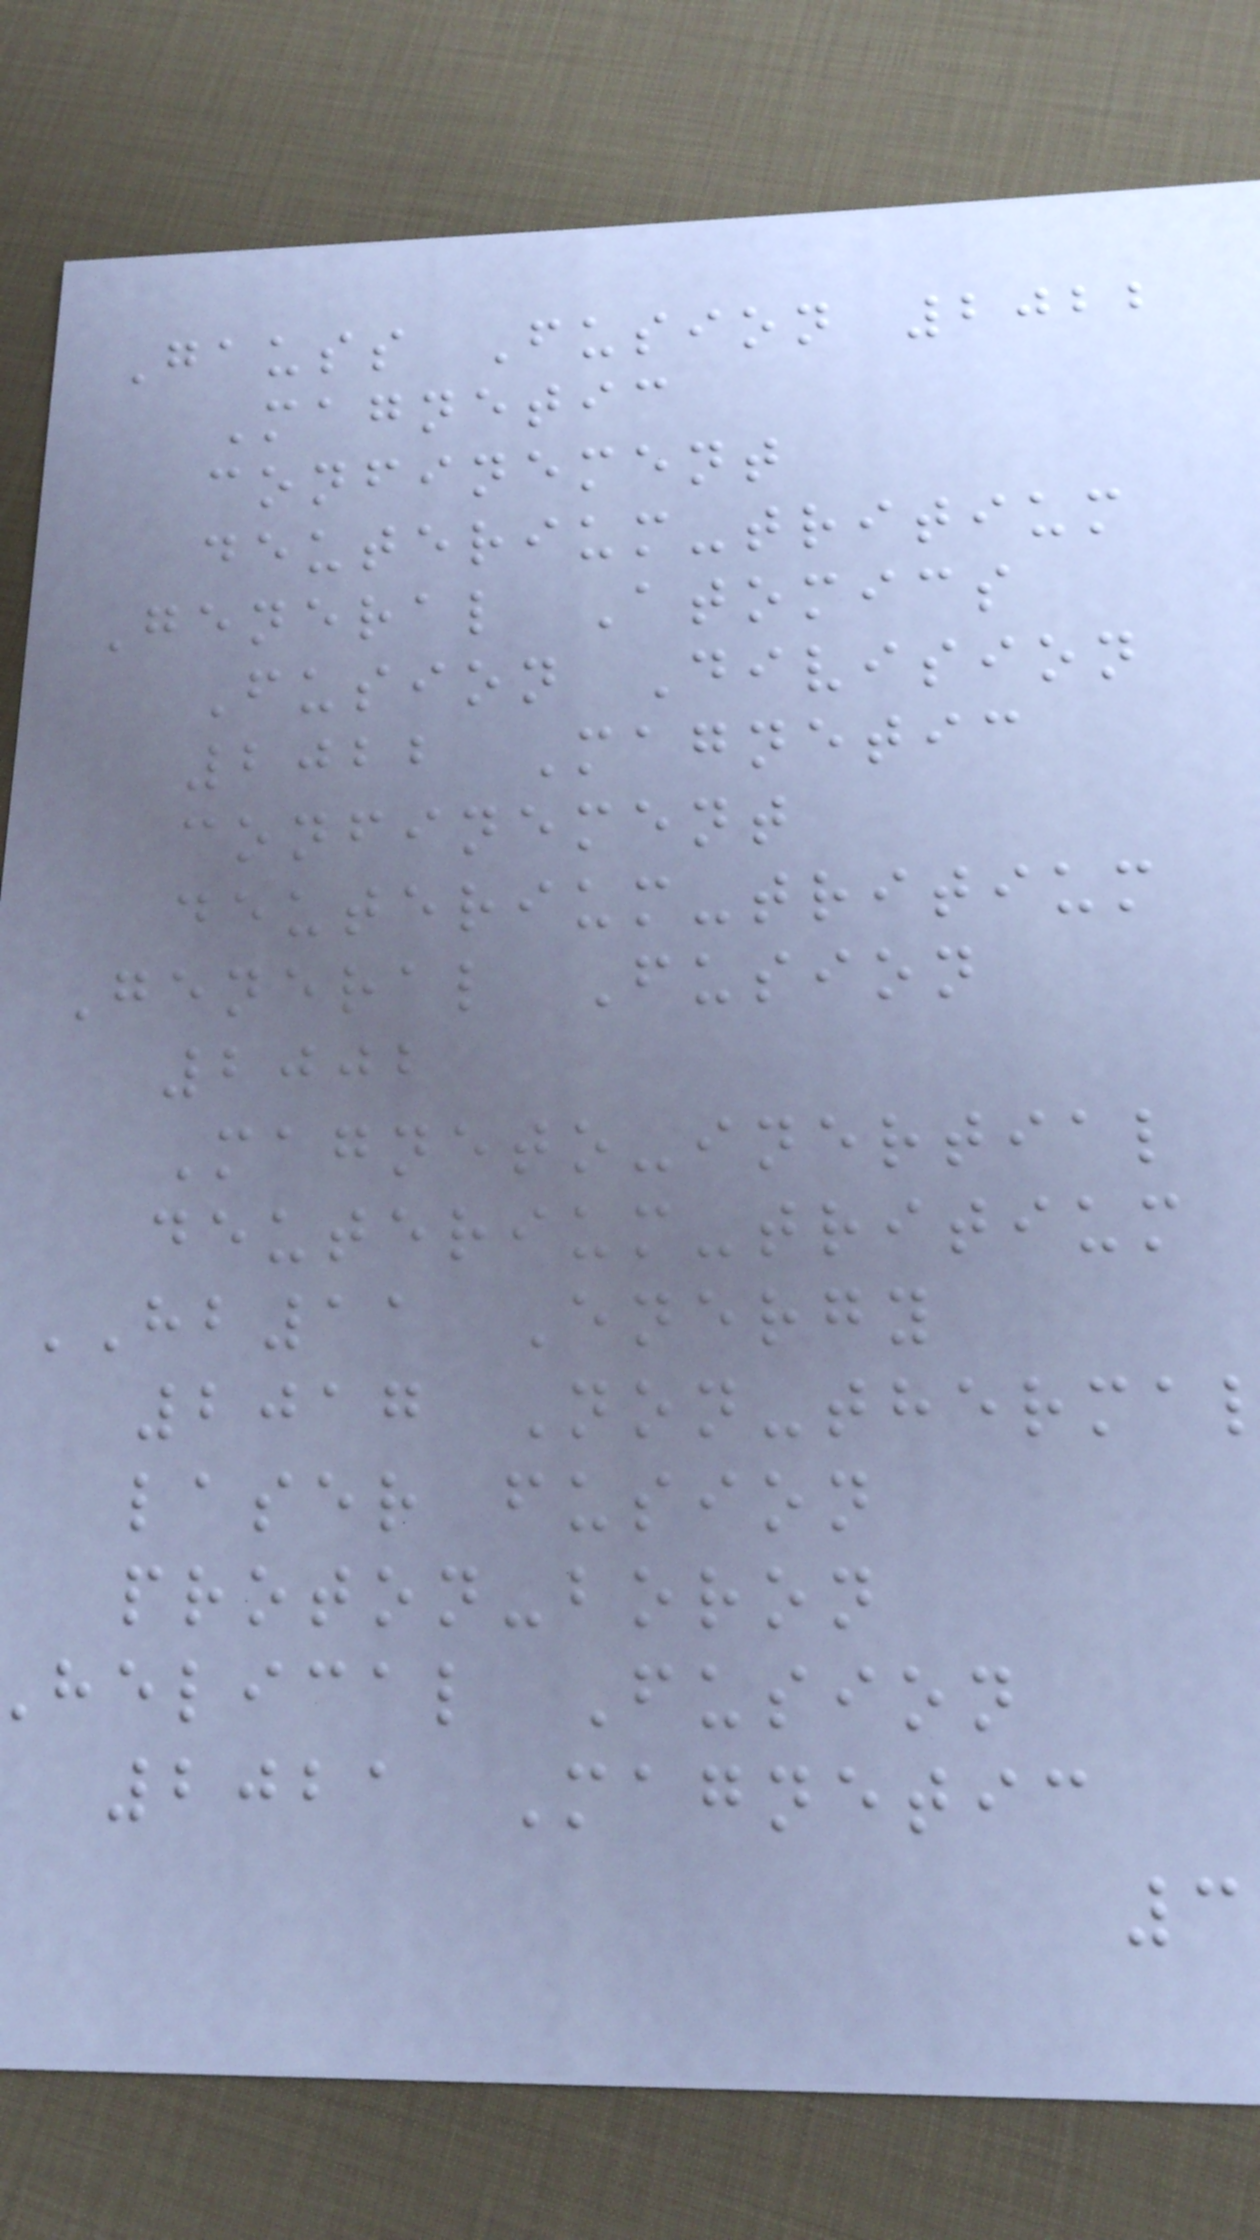Gauss Fusion 2022
Magnetic
confinement
deuterium-tritium
General Atomics
Fusion Division
2022 Magnetic
confinement
deuterium-tritium
General Fusion
2002
Magneto-inertial
deuterium-tritium
HB11 Energy
2017 Non-therma
laser fusion
proton-boron
helical Fusion
2021 Magnetic
